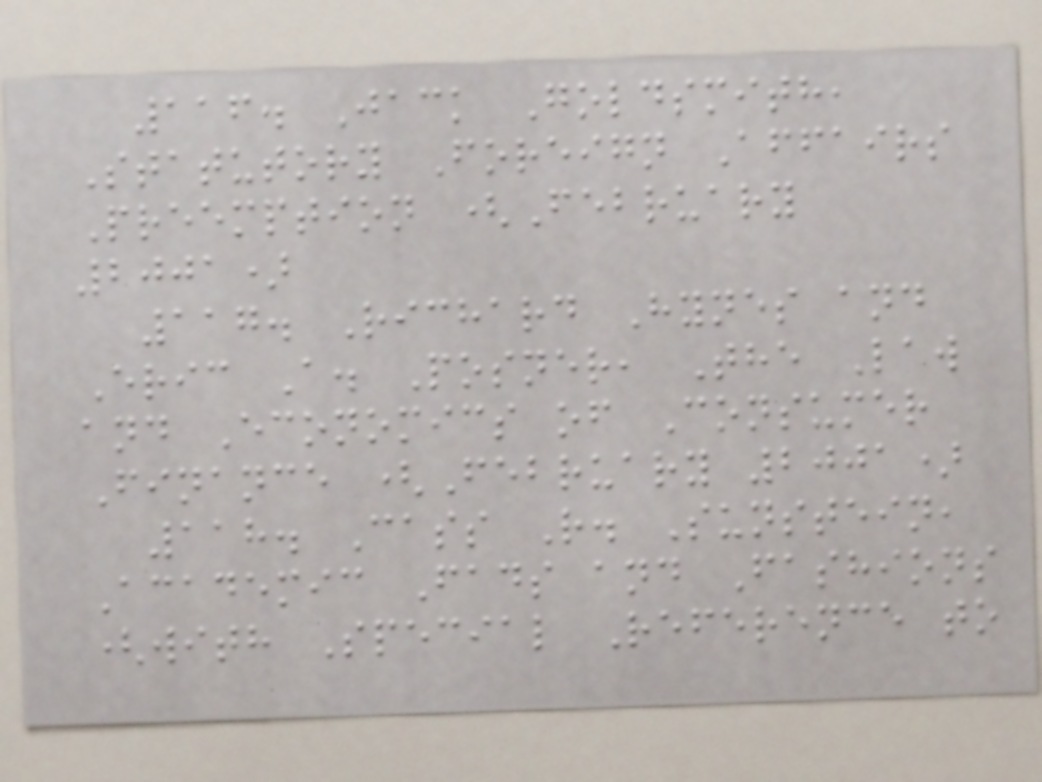116. Jack Goldsmith,
Statutory Foreign Affairs
Preemption (February
2001)
117. Richard Hynes and
Eric A. Posner, The Law
and Economics of Consumer
Finance (February 2001)
118. Cass R. Sunstein,
Academic Fads and Fashions
(with Special Reference to
